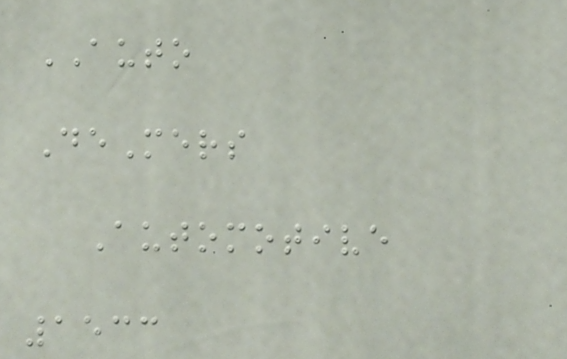AUTO
DeMers
Automotive
1533
